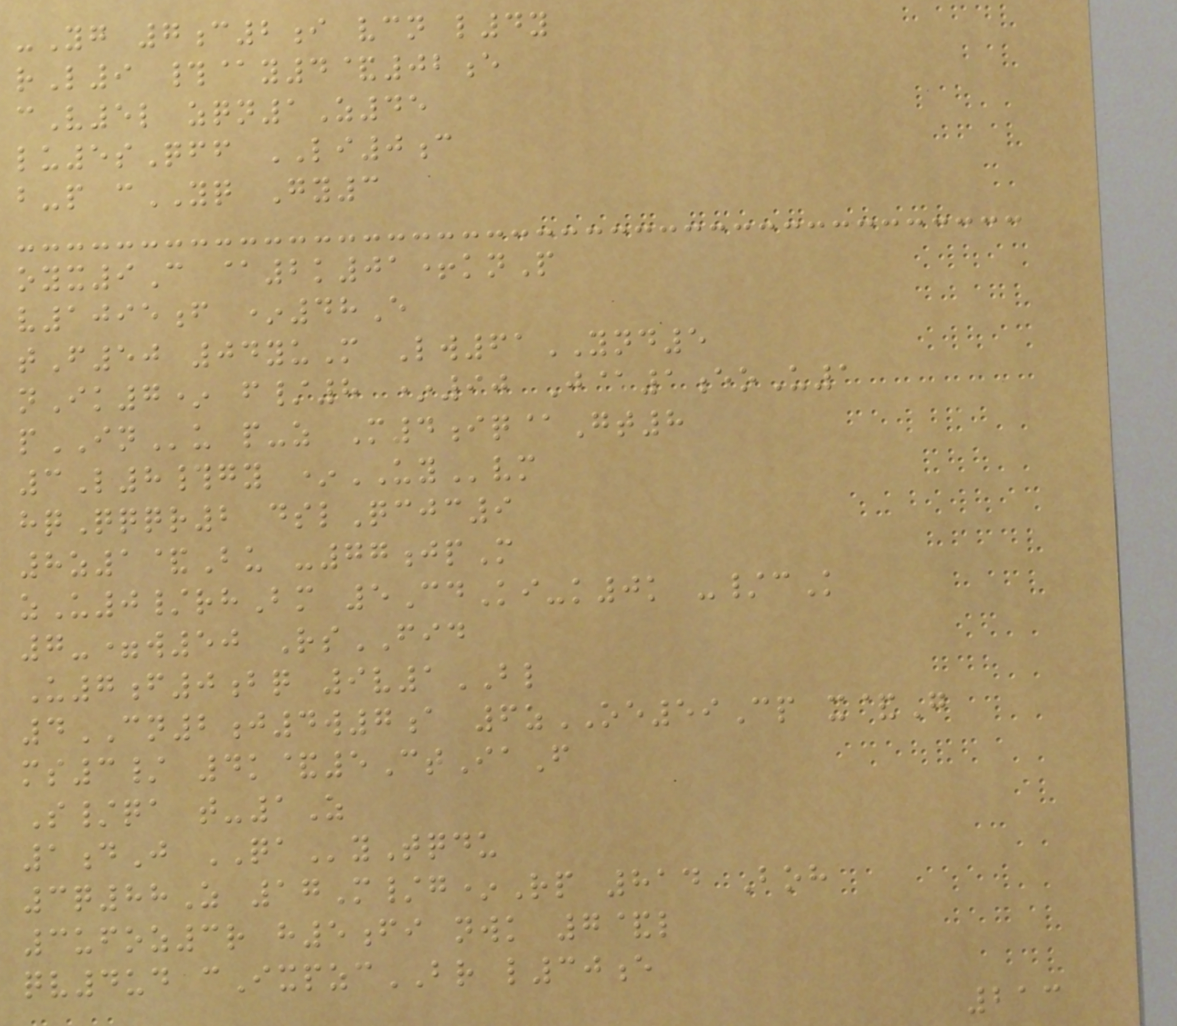-Yg 7c2i vcn l4y
rL9 #@y4&02e
cV5l zqn1Z45
lu5sQff LI0c
b-p cYQ Gy3
oyx9C @2k01+knP
v1095f *48E
tF50 04yuM Lw61YND5
nIk7* f/8 *90 J@1eoU1
pINu p-z M4iq@Gt8
3L8#gy *UYvm
hqQqqr2 dslQcjc9
8z1&Bu -77jpM
zU0/rhBm 5CdKi-k0k -/cK
7-=w50 RsFID
U7f0bq 9v1BL
4CN2j4w7a 6zOE59Cp x&G
ms3/ 4k&5CtIaF
S/qa t-1Z
1dJ QAyTqdu
3q88Z 17M/g*Rp 814 Boh
3ufoz3r h5fi nwk 7&l
qv4ud cIxpzcBR l30e
213
